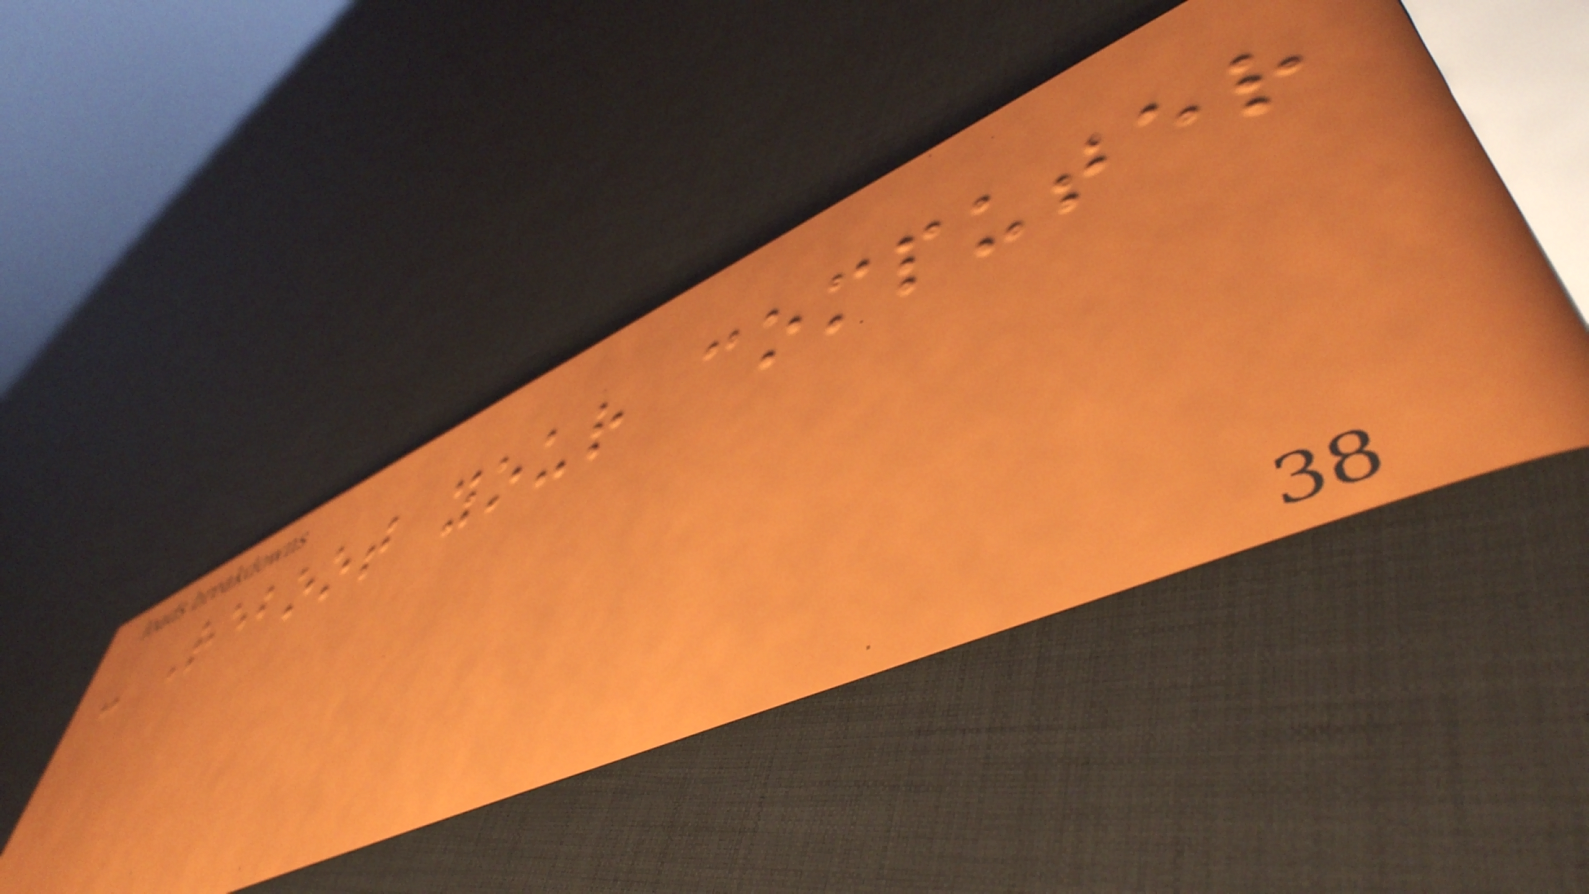- Reboot your computer
